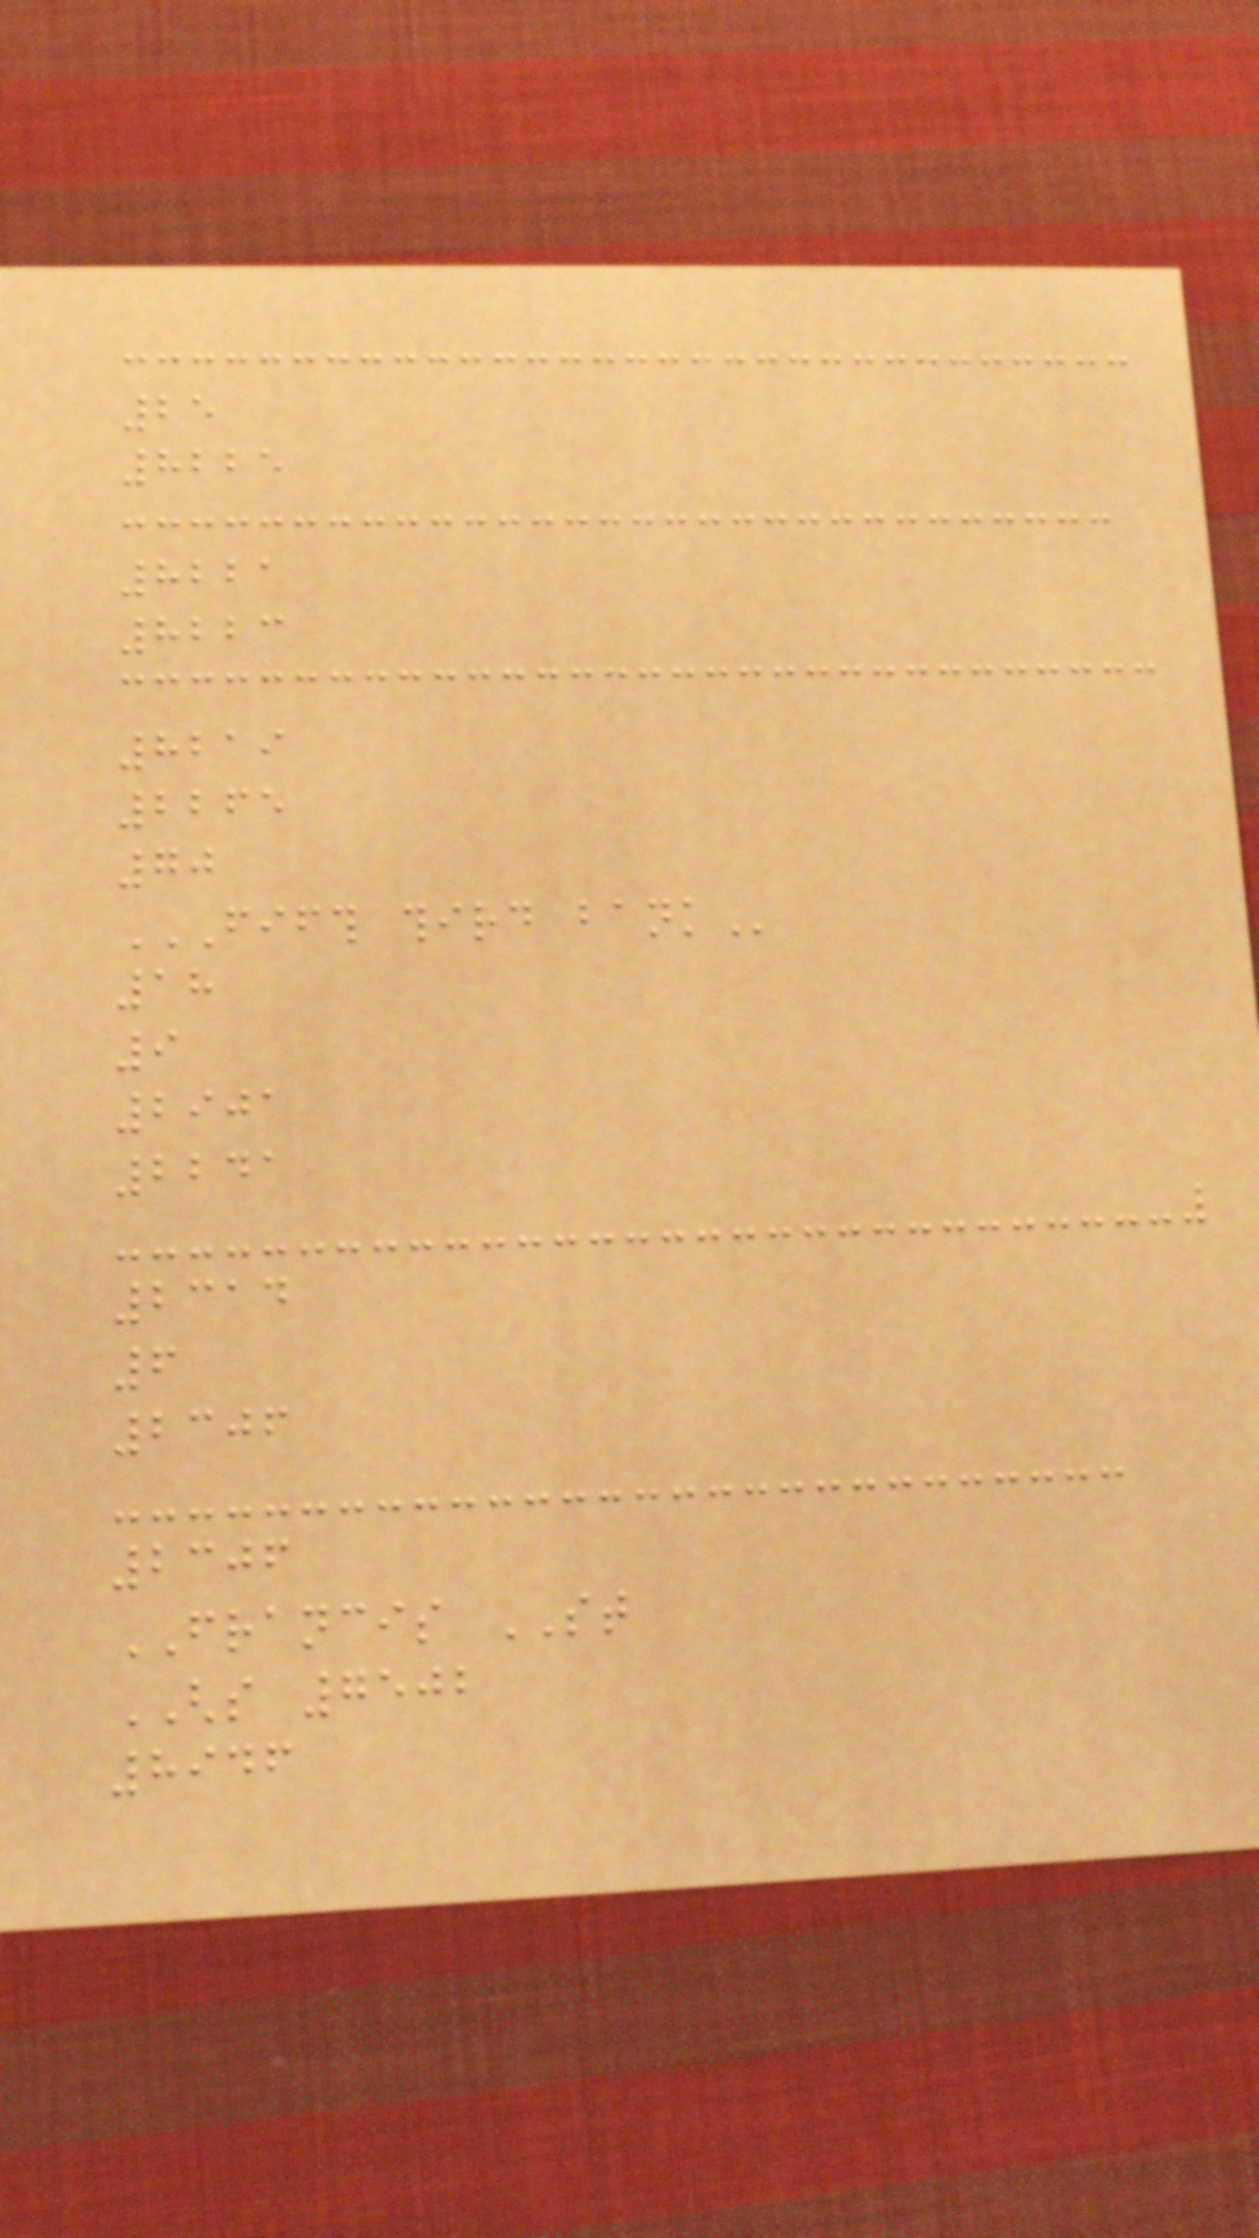25
8225
8221
8223
8219
2265
70
FIFTH THIRD BANK
18
9
2901
2241
2314
6
2306
2306
FRANCIS ST
GHS 7502
8946
